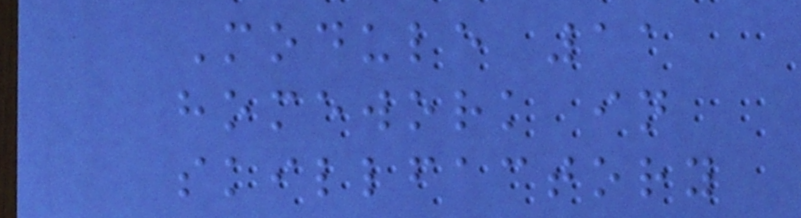Module 11
homework in
skillfactory
